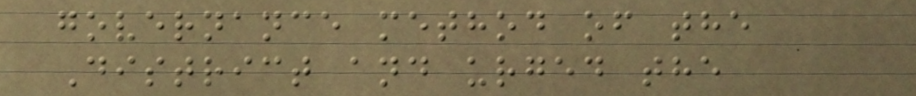governance method of the
District and urged the
